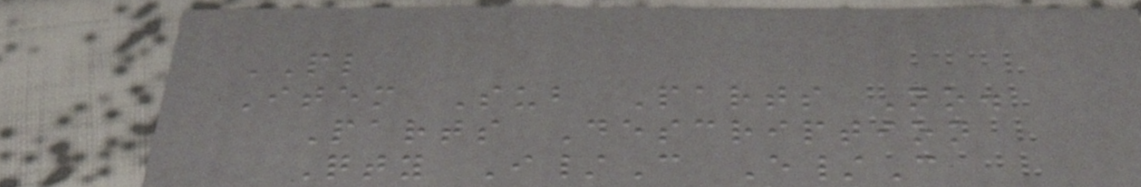PL
Item Sub Parts No.
Parts Description
Qty I/C E/C
